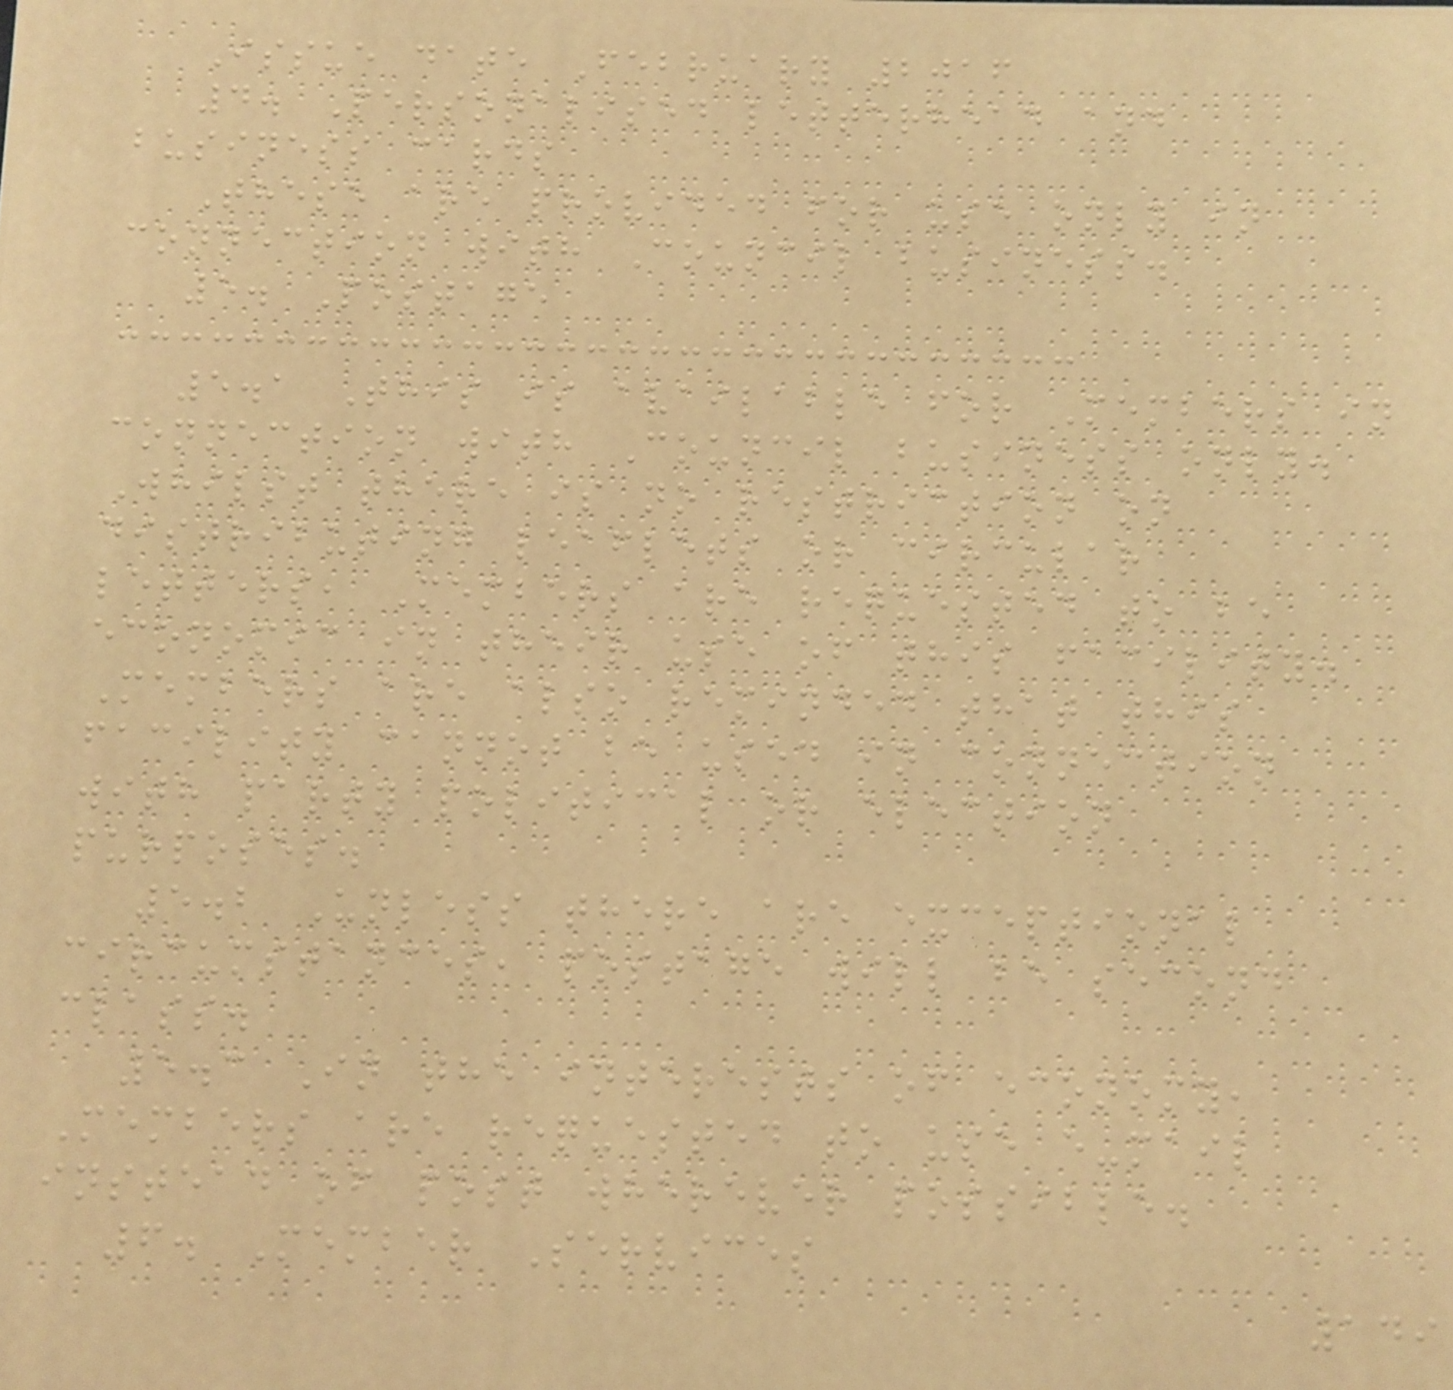Issue date February 2016
4. Personalised letterhead and
business cards
These are provided for use only in
connection with Council business.
5. Postage
5.1 This is available for Members in
connection with Council business only.
Whilst there is no restriction on
distributing leaflets or circular
letters, Members are requested to be
economic in their use of this facility.
Members are also reminded that this
facility cannot be used in connection
with party political or election
purposes.
5.2 Unless there are exceptional
circumstances, postage will be second
class.
5.3 In the interests of economy,
Members are requested to use e-mail
instead of post wherever possible.
6. Member Services
149
